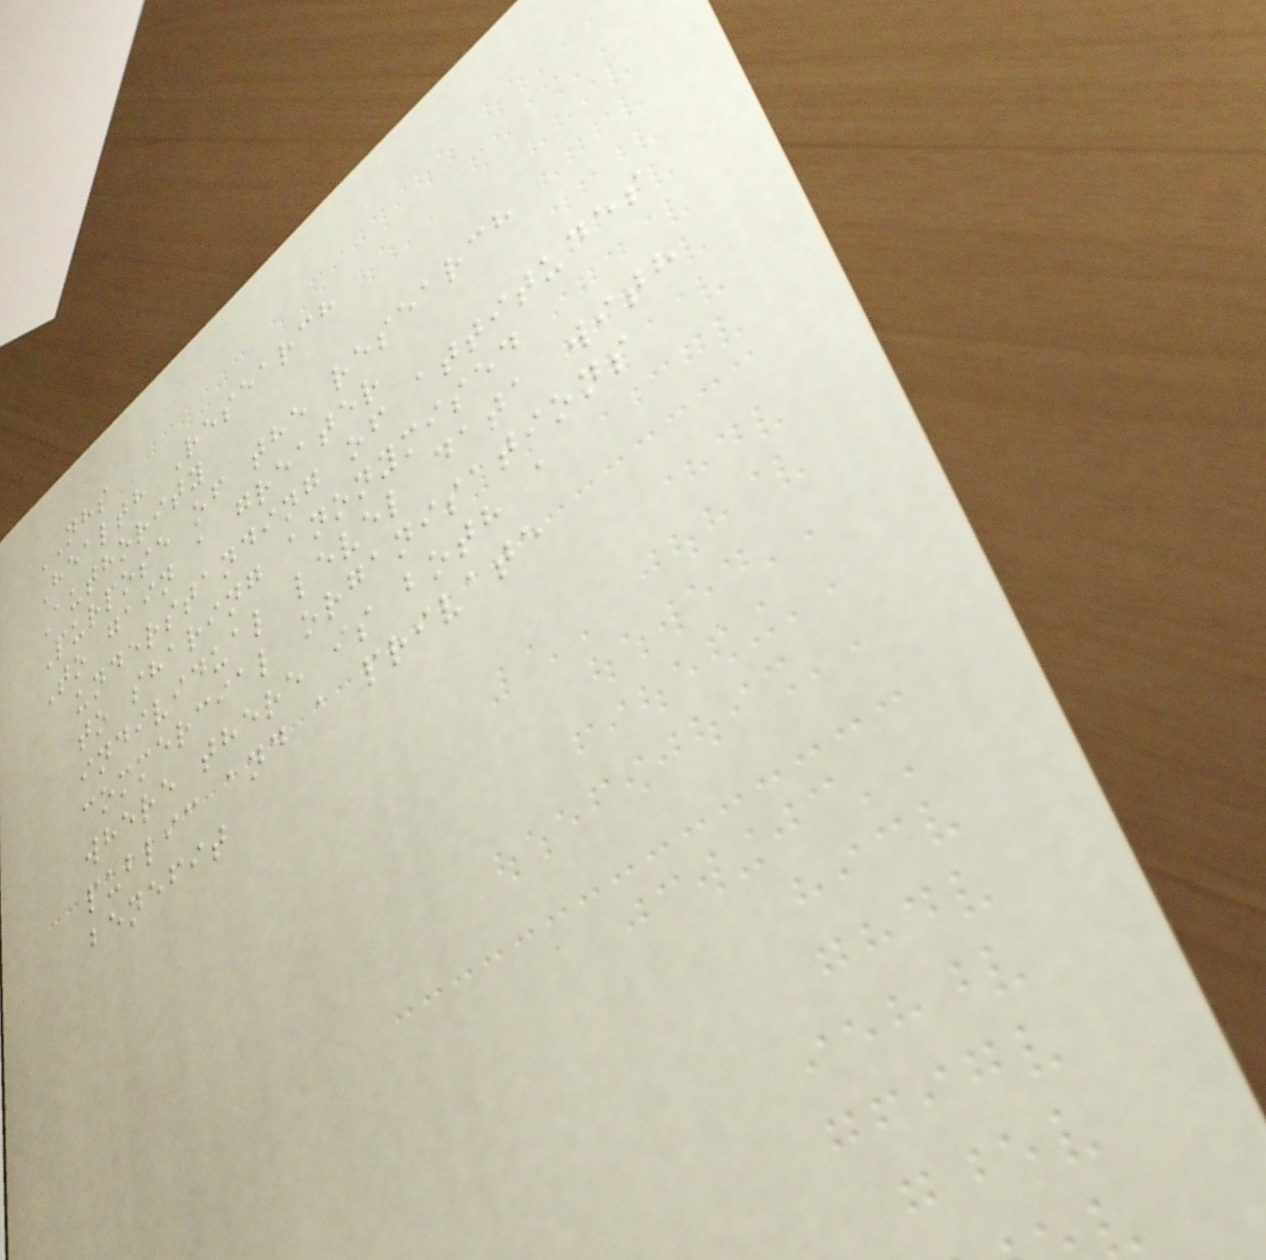NHS
Health Research
Authority
Purpose of the research
To gain a greater
understanding of attitudes
to sharing anonymised
individual level data with
commercial organisations
where there is both a
public and a private
benefit
